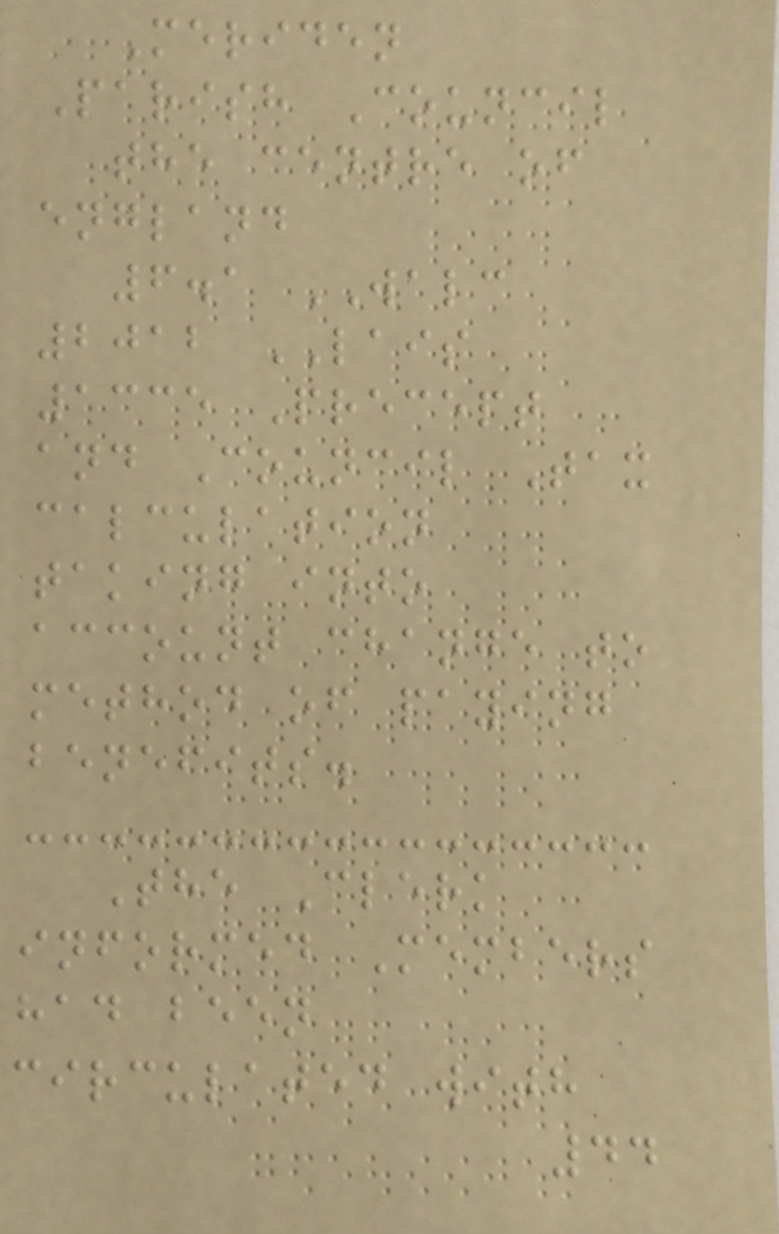Meriden
Parish Council
the centre of
england
6.1 WALC
2012 LAIS
1335 Precept
and Council Tax
calculation
taking into
account change to
method of paying
benefits.
The Clerk
informed Members
had been
circulated with
44
